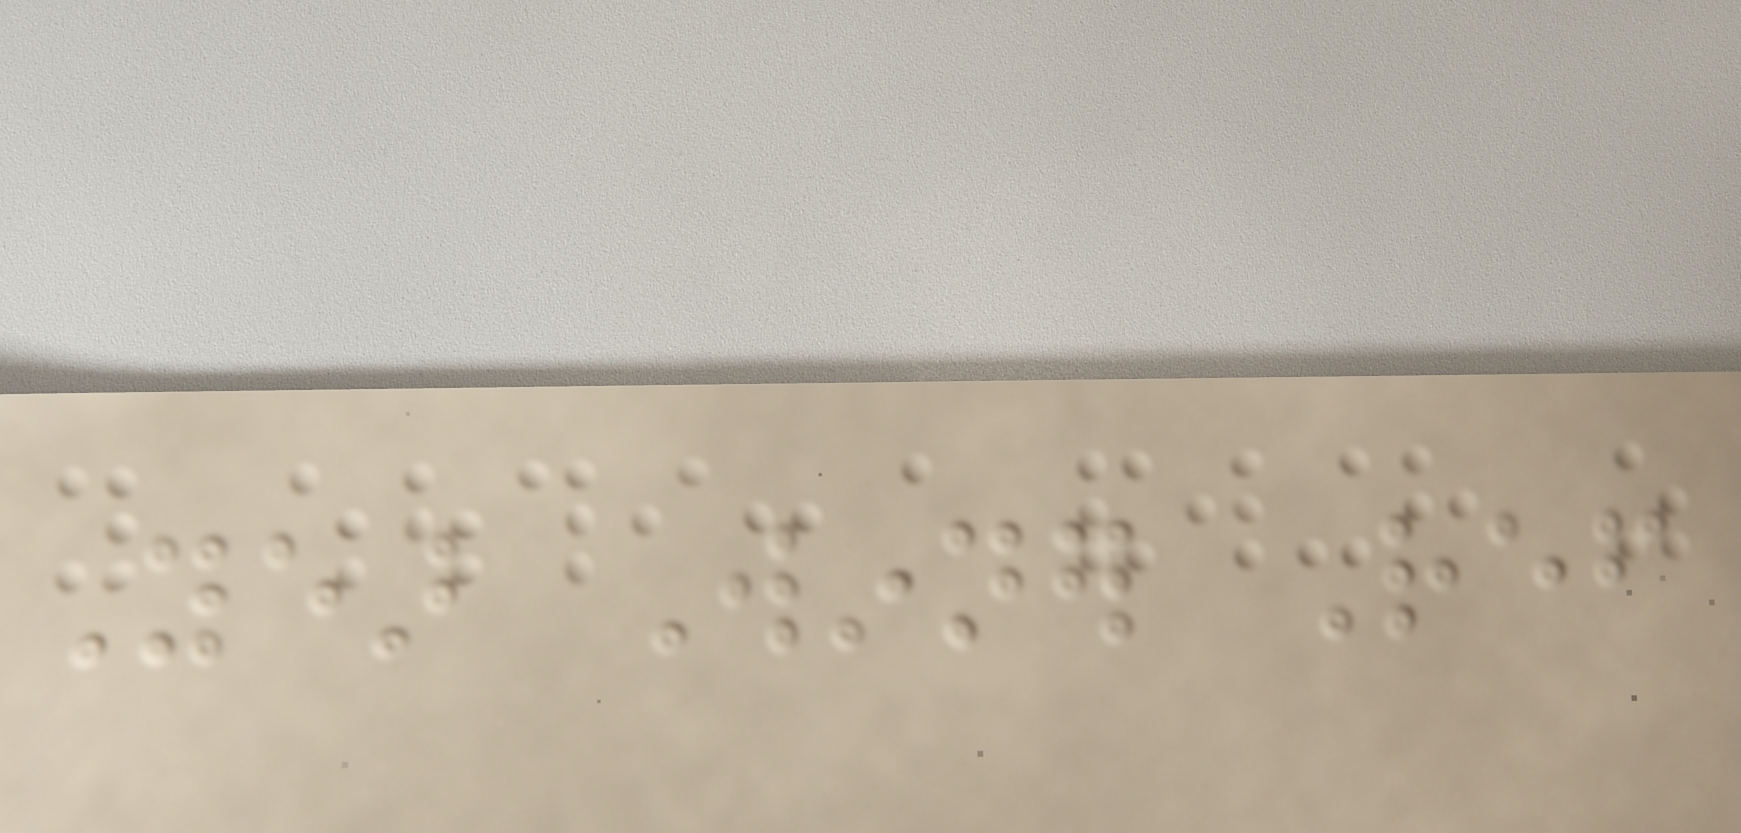Year Winner Ref
